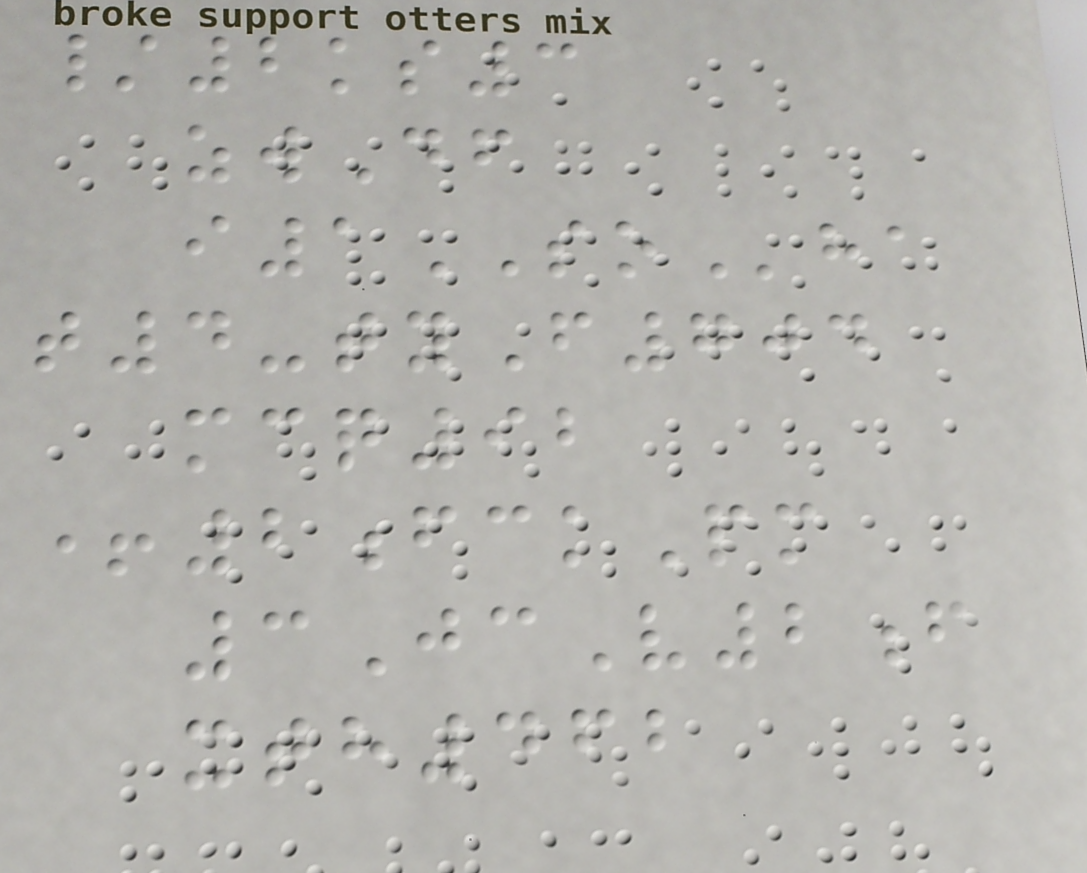/2ks3
zwDf
i1SOha
t4-tyF704
mcq92
+2fckPm
3JcV2f
xth462
